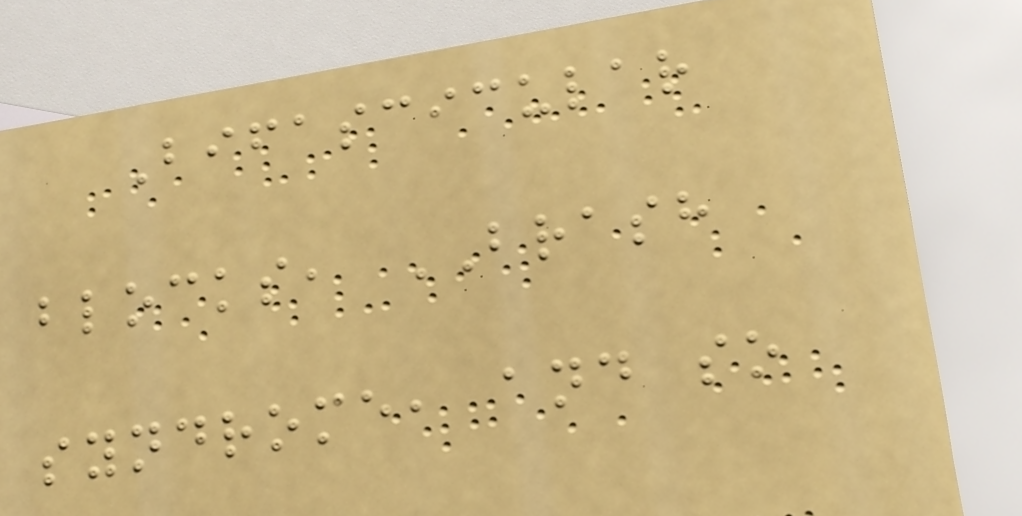Bifascicular
blocks, BRASH
syndrome, and so
